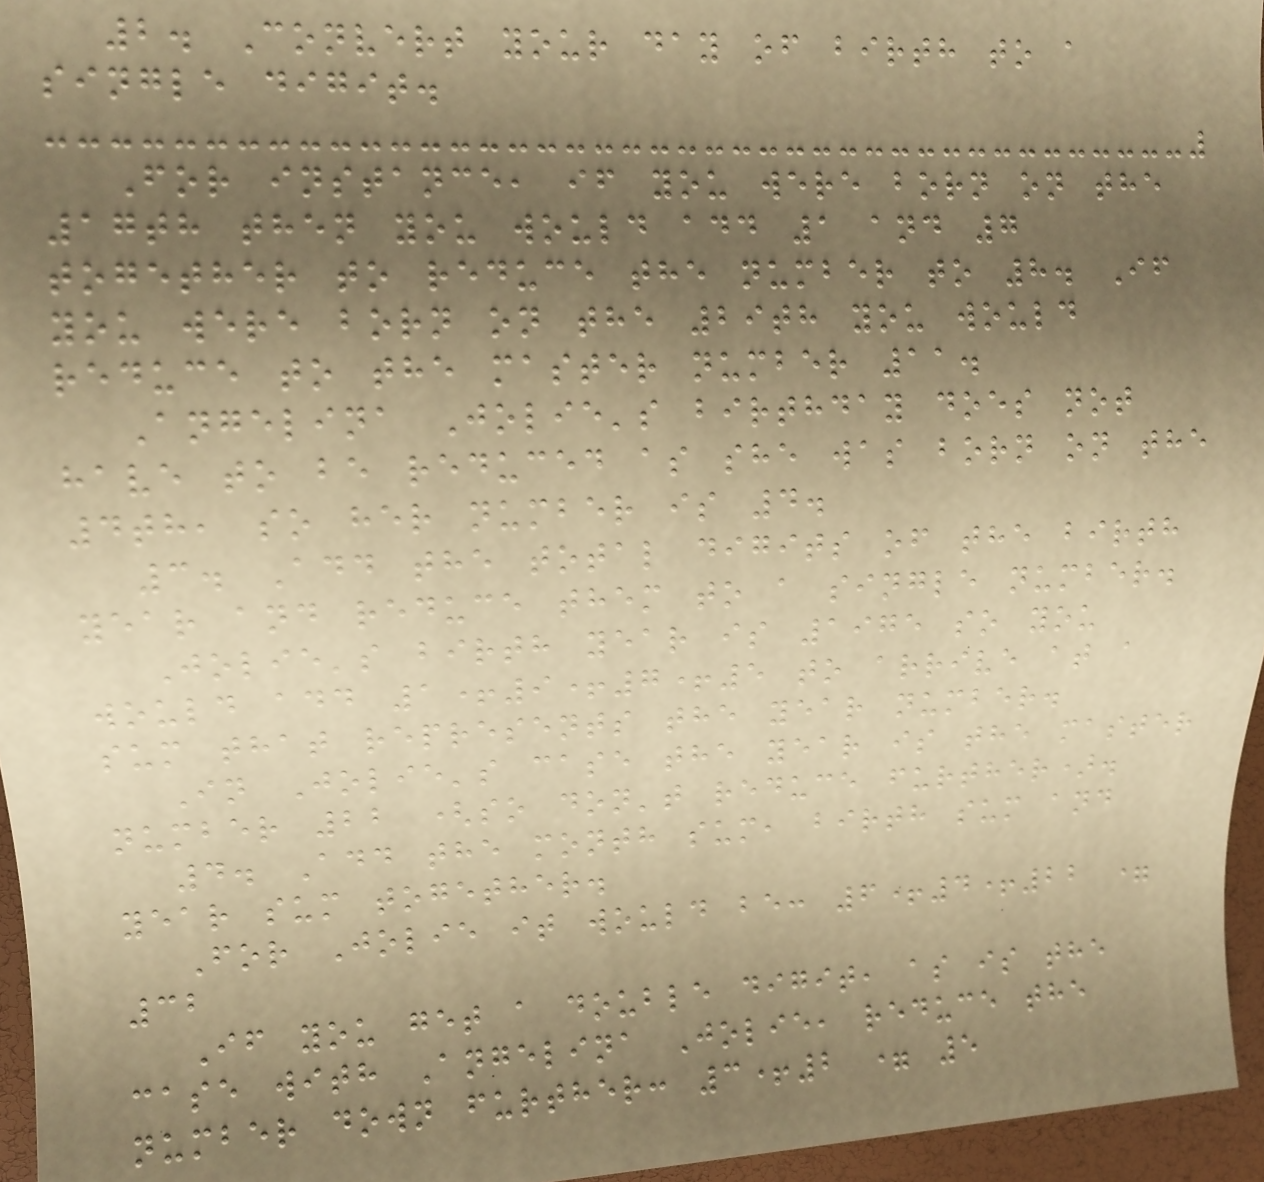2. Convert your day of birth to a
single digit.
For instance, if you were born on the
17th then you would add 1 and 7
together to reduce the number to 8. If
you were born on the 29th you would
reduce to the master number 11.
Angelina Jolie's birthday does not
have to be reduced as she was born on the
4th, so her number is 4.
3. Add the total digits of the birth
year and reduce them to a single number.
Jolie's birth year is 1975 so you
would add 1+9+7+5 to arrive at a
sum that represents the year number.
In Jolie's case the year is the master
number 22 (so don't reduce further).
4. Add the month sum, birth sum and
year sum together.
For Jolie it would be: 6+4+22 =
32
If you get a double digit, as is the
case with Angelina Jolie, reduce the
number down further: 3+2 = 5
